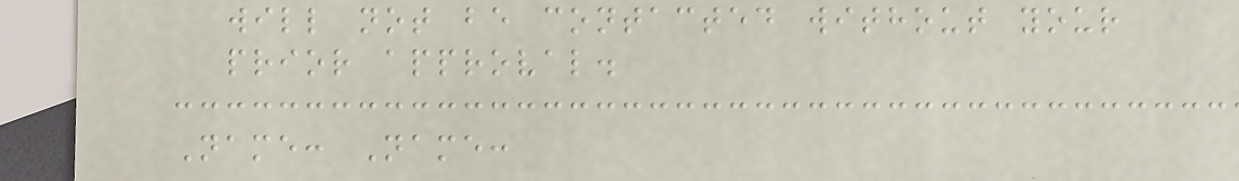will not be contacted without your
prior approval.
Name: Name:
